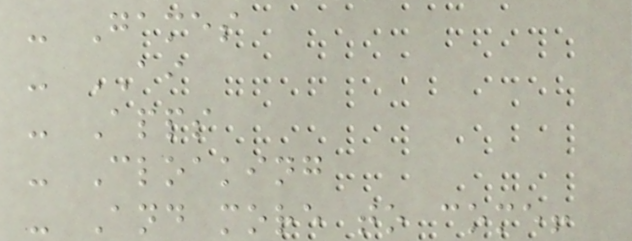- Games
- AI
- Apps
- Cloaking
- And more to come!
